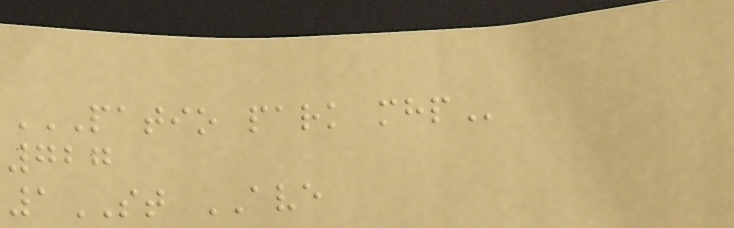PATIO PARK MHP
727
1ST AVE
